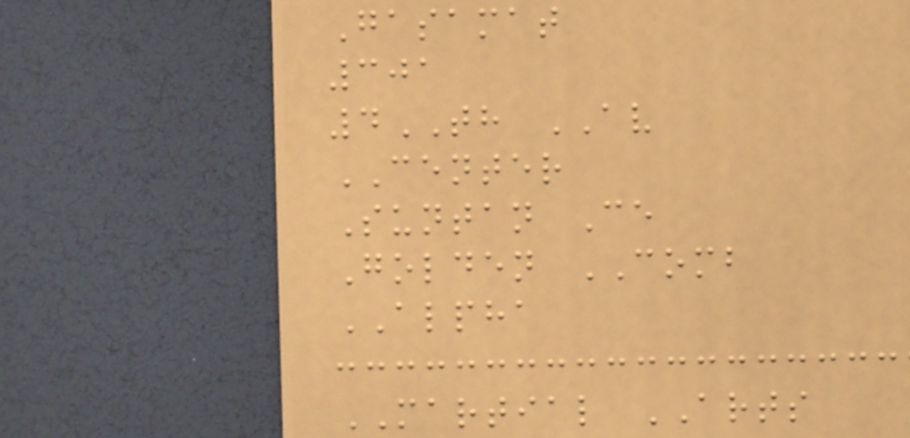Gasamat
301
4TH AV
CENTER
Suntan Ce
Golden COMB
ALPHA
MARTIAL ARTS
